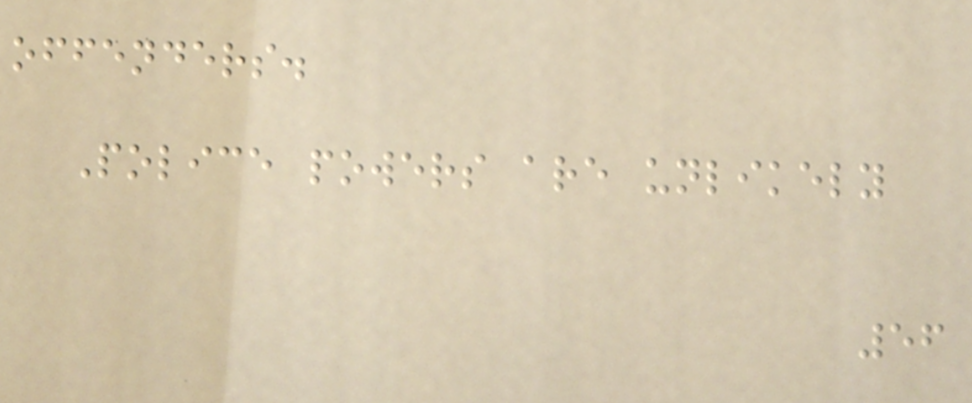offenders.
Police powers are unlikely
56
